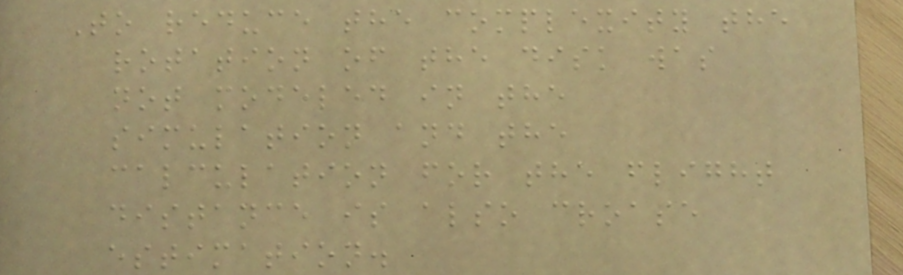To reduce the complexity the
rotation of the disk was
not modeled in the
simulation and the
calculation for the flight
distance is also croase
estimation.
